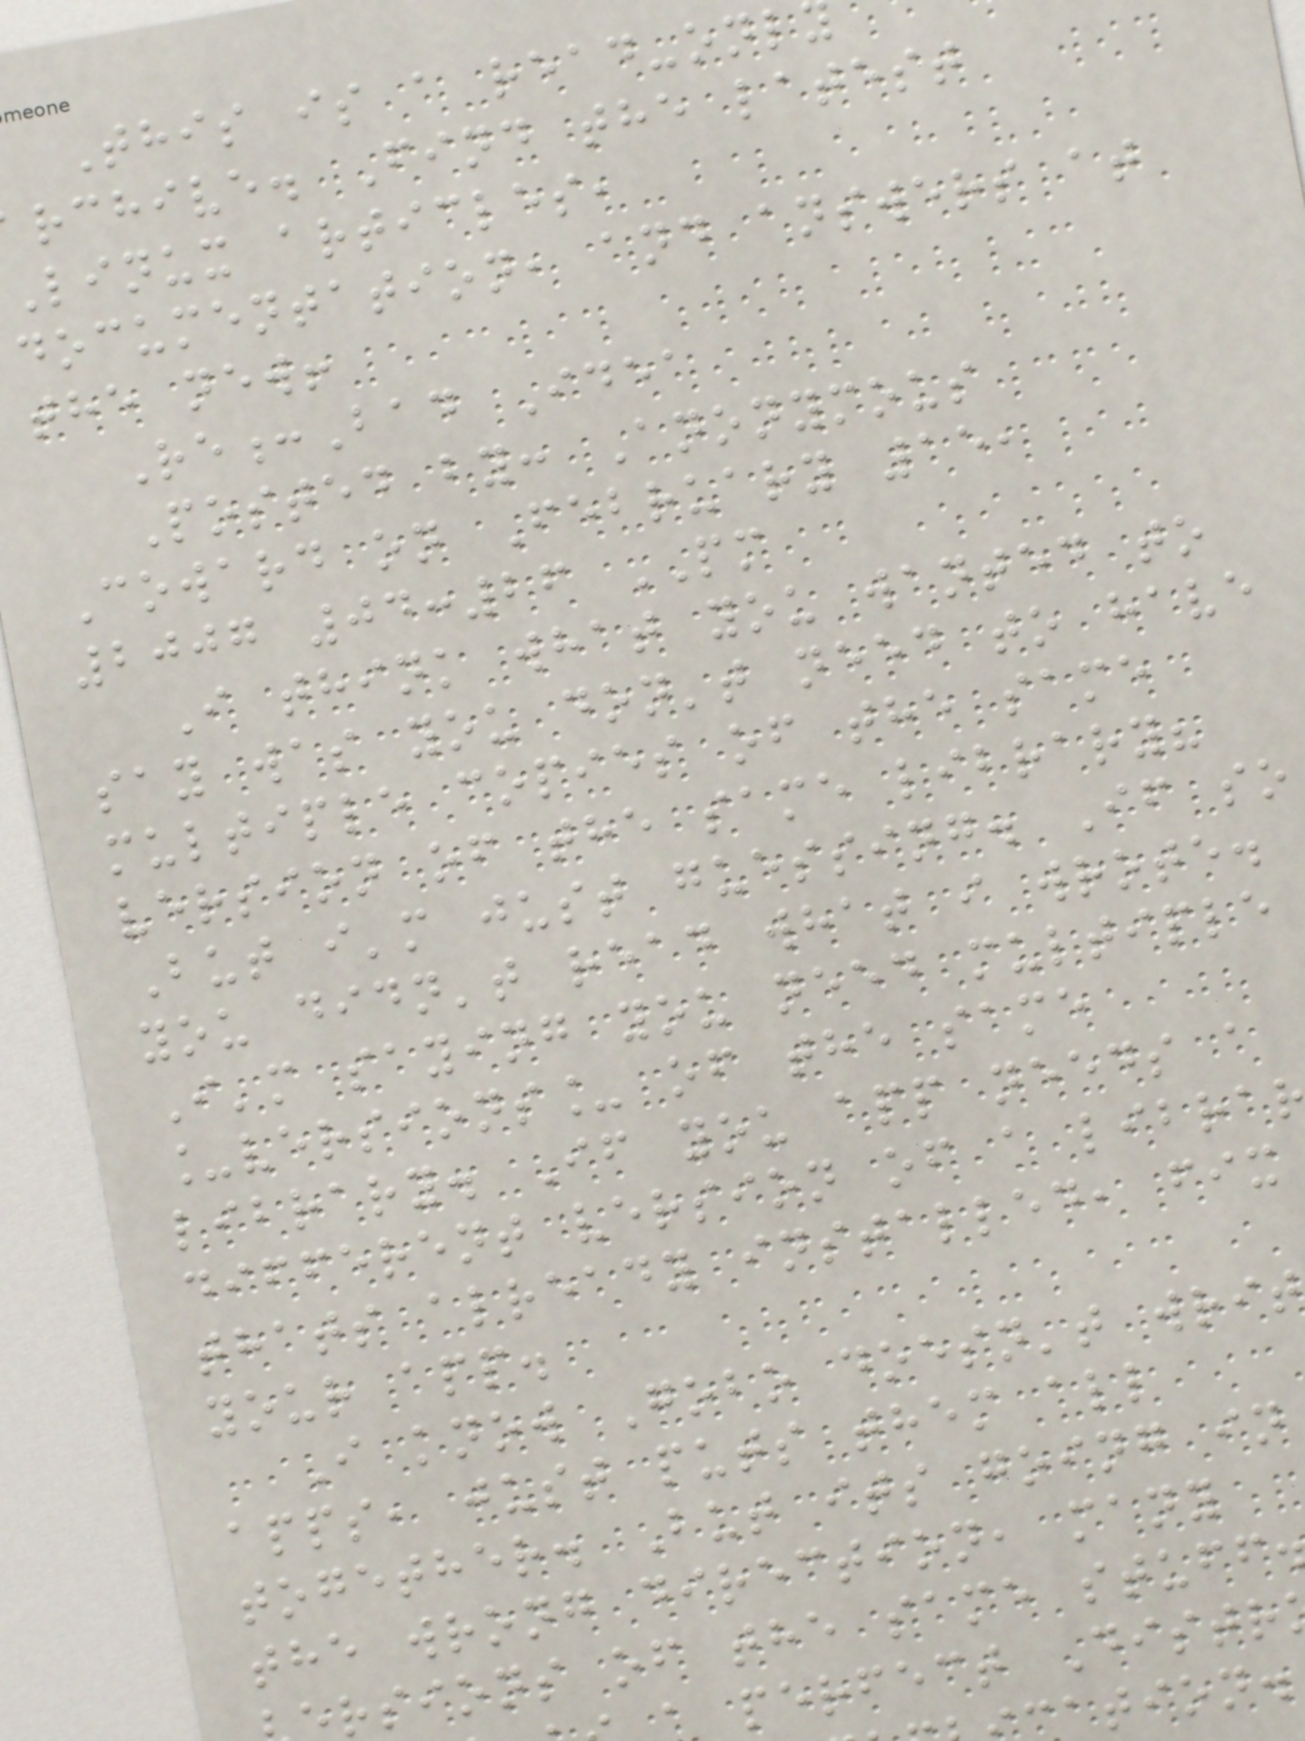This is a read-onl
rchive. Find the latest
Linux articles,
documentation, and answers at
the new!
Re:Bad Idea
Posted by: Anonymous
Coward on February 15,
2007 04:26 PM
I think what you wanted to
say was you don't need to have
multiple copies of the same
version of the same library?
But i'm just guessing. If so
you didn't read what i wrote.
I'm saying you need multiple
_versions_ of the same
library. If you app needs a
different version of a libra
thats already installed, fix
your app.
I know Gobo doesn't writ
apps, just puts them all
together. But its going in
the wrong direction, many
rsions of the same stuff
perfect Distr
